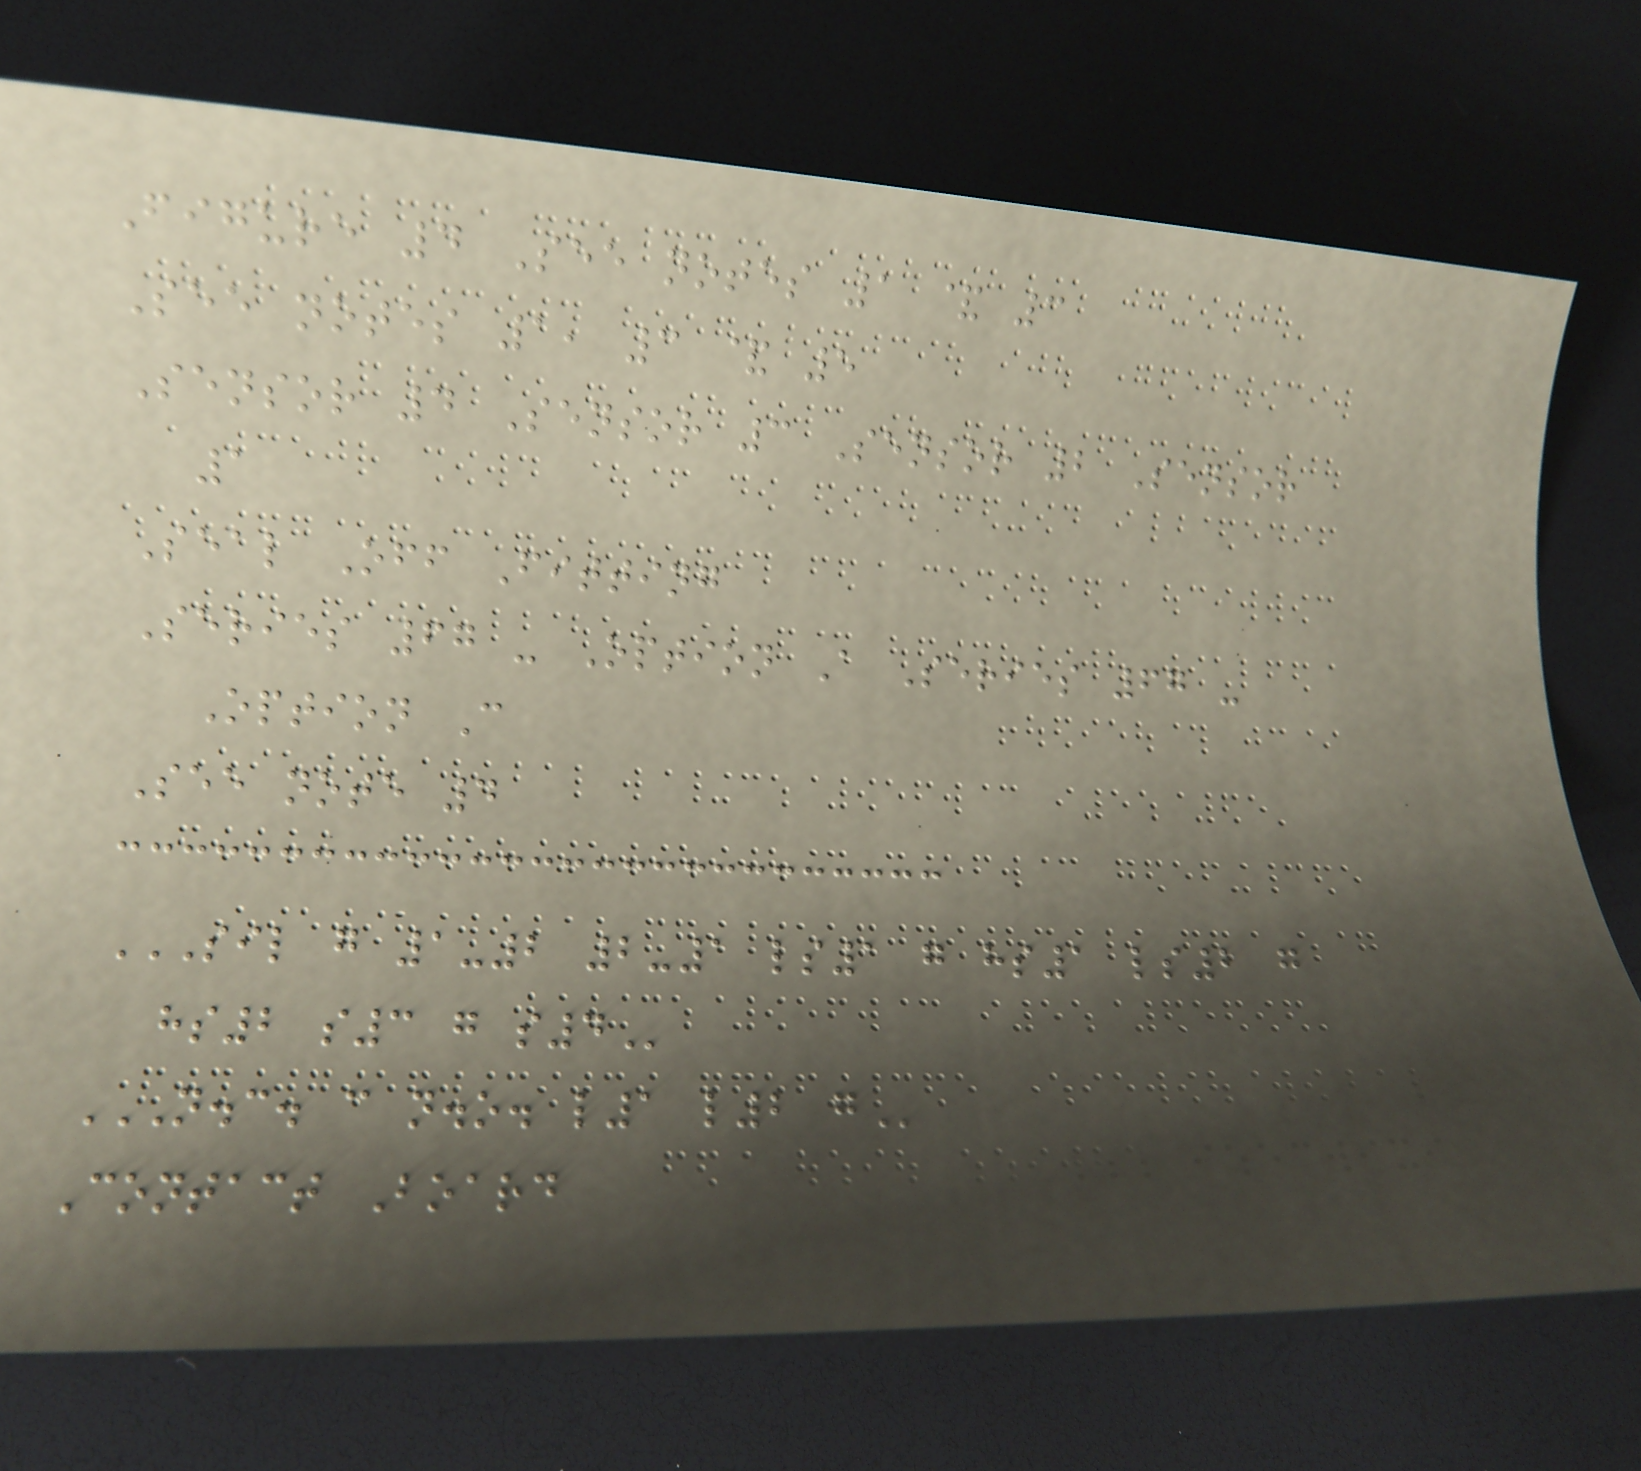Figure 4 See notes 1 & 3
See notes 1, 3 & 5
Sensor 4 Sensor 3 Sensor 2 Sensor
1
Seal Off Fitting
Series 67 - Option A Series 67 -
Option C
See note 4
SIL G 1-2 2-1 LS1 G HS1 LS2 G
HS2 S3 G S4
N.C. C N.O. L1 L2 G
Contact Board
